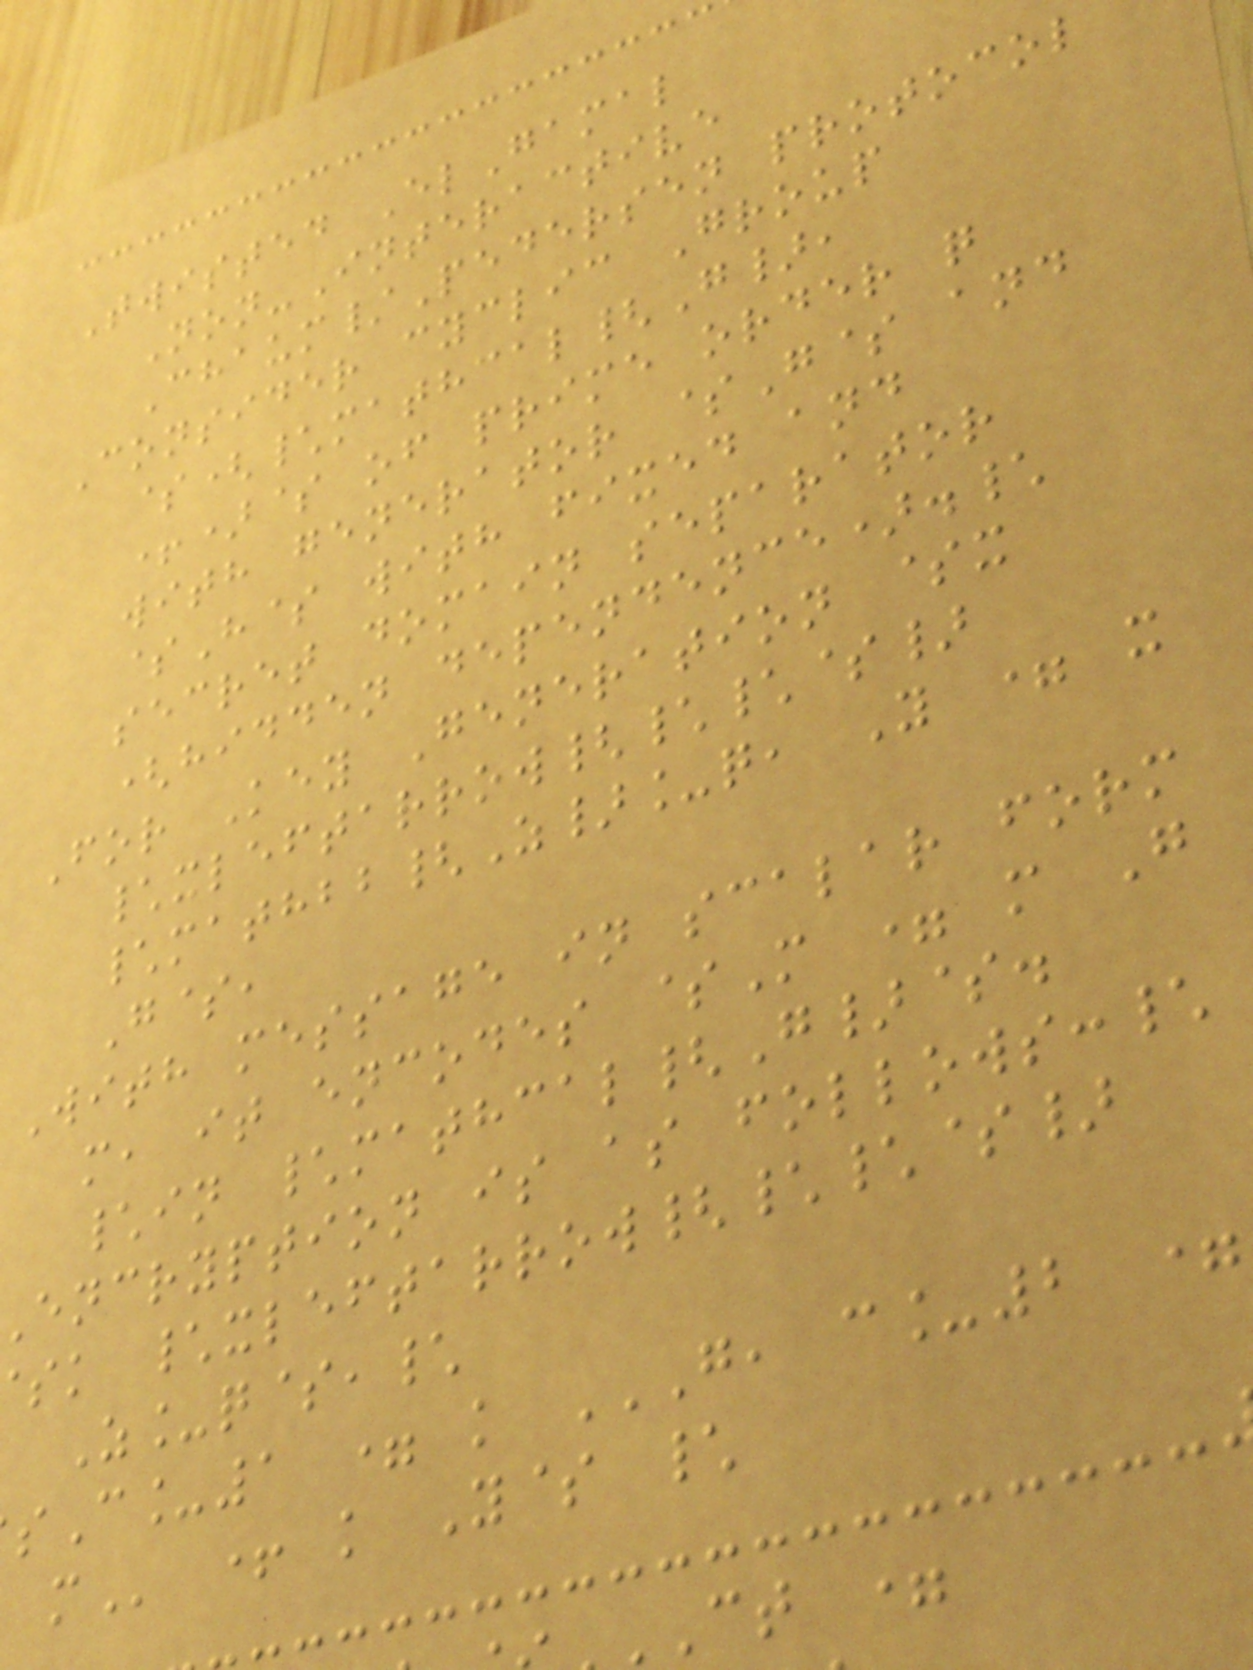Twisted ElGamal
Non-Interactive
Chaum/Pedersen protocol
Consider cyclic Group
$(\mathcal{G},
+)$ of prime order q
with generator $G$ and
$H$ with fixed and
secret domain separator
(hidden dependence).\
For Key Generation $x
\xleftarrow{\\$}
\mathbb{Z}_q, Y = x
G$,
With message in scalar form
m, it encodes $M = m G
\in \mathcal{G}$.
encryption is as follows:\
k \xleftarrow{\\$}
Z_q$,\
+ k Y$ \
CT =
